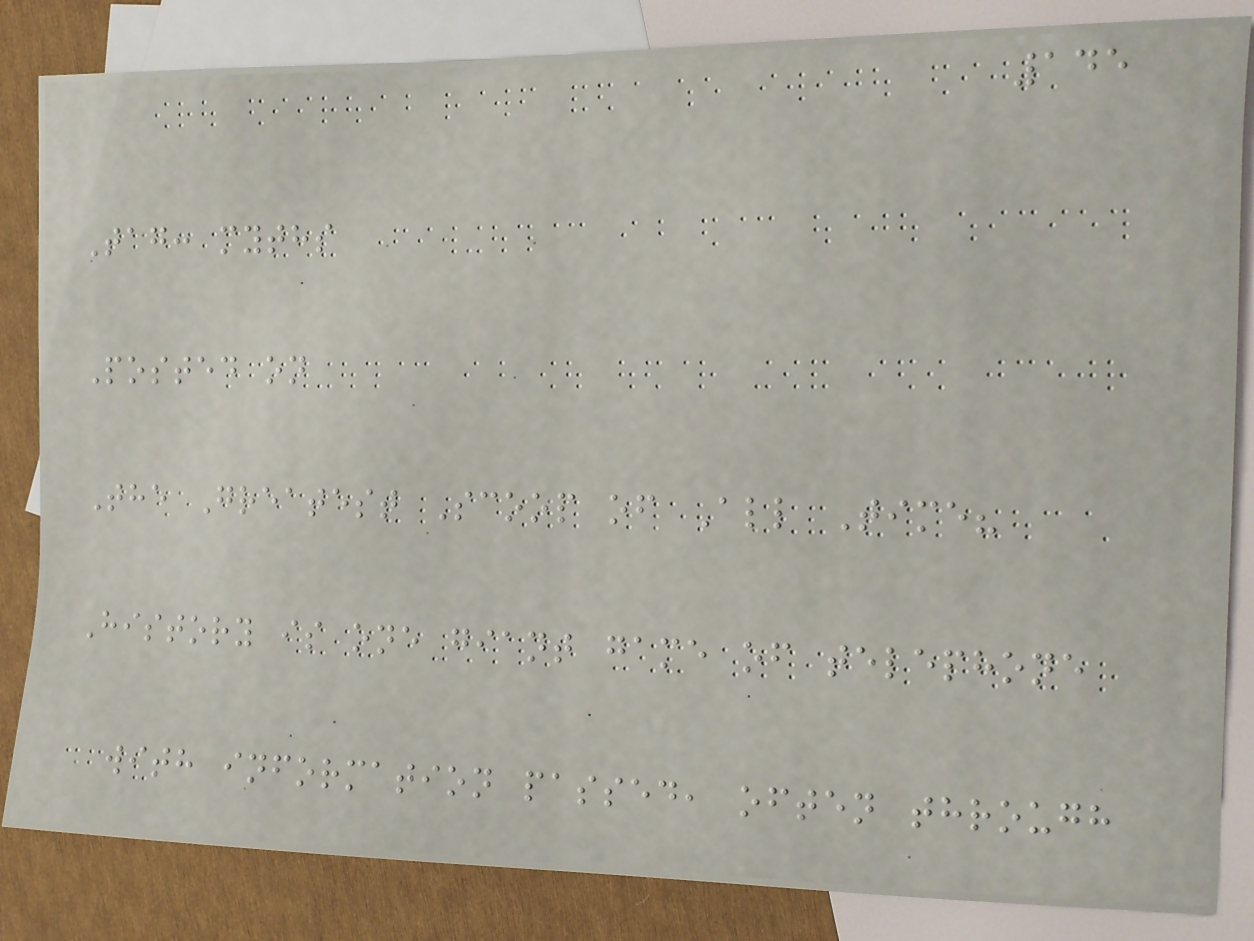145
Tag: myths
Posted on
The Greatest Scoop of All Time?
History is one giant game of telephone
with information passed, often through
